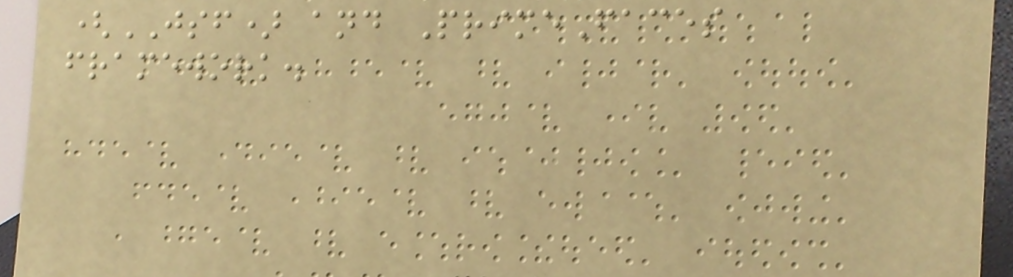(JSF) and PrimeFaces
framework.
